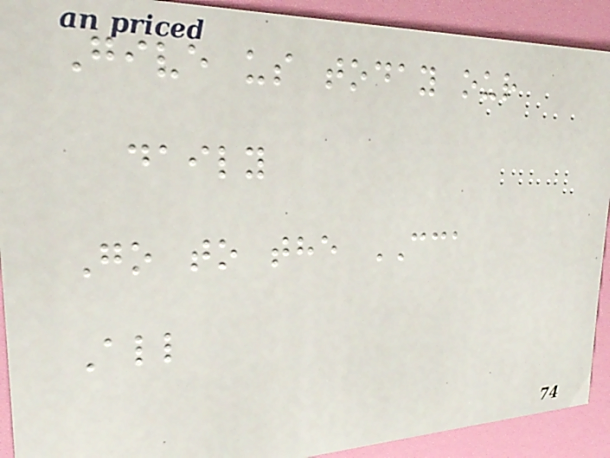Give us today our
daily
Go to the CCA
All
